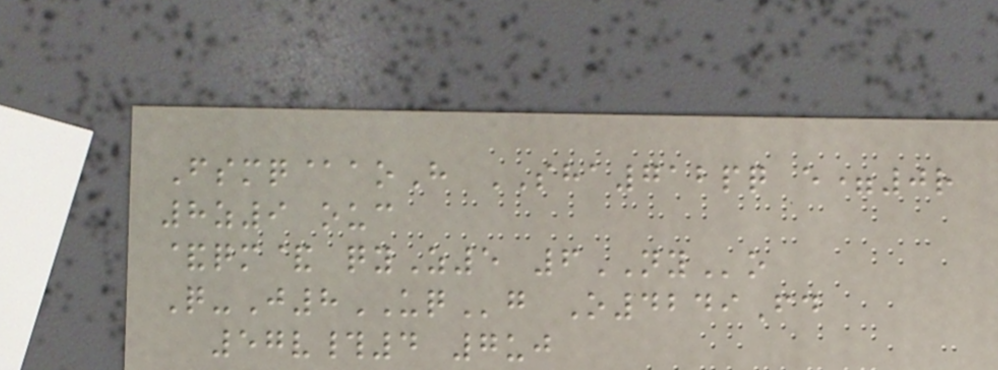Fsmq@aoH SHA712pq e=0r
8z9 ouc
&qm& qyZ5 6NYo
Q-J8UQg O4249Fd
57v#4 7uj
